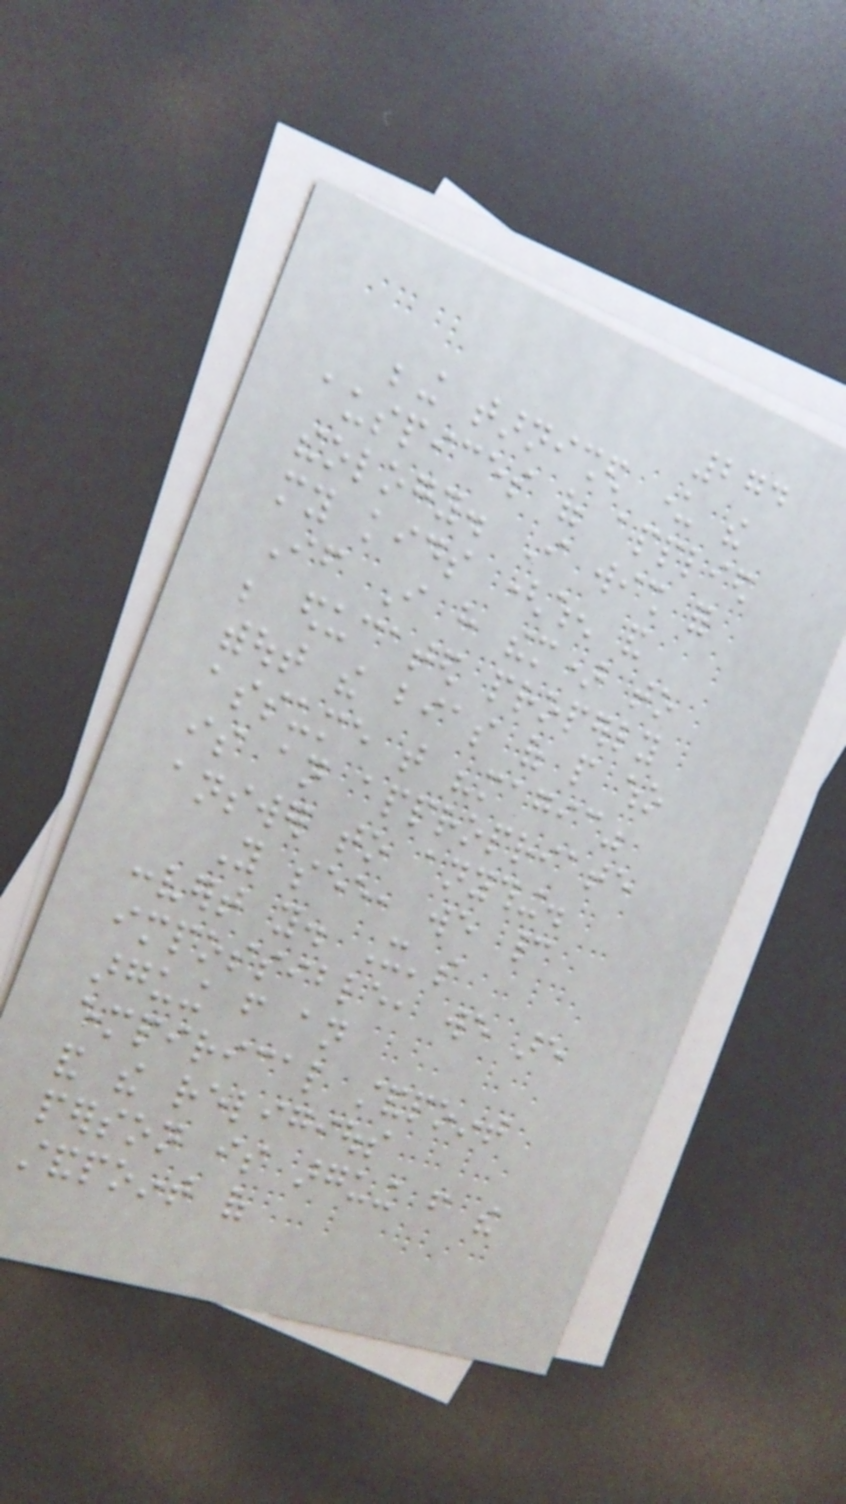274
being tarnished under the
auspices of applied
theology. I wish for
my kids (when and
If I have them) to
be educated properly
without the bias of people who
assume that "magic"
is an appropriate
answer to anything.
You see, we cannot
convert you. It's
impossible, we are
arguing from an
empirical standpoint
and the religious
person is arguing from the
standpoint of
